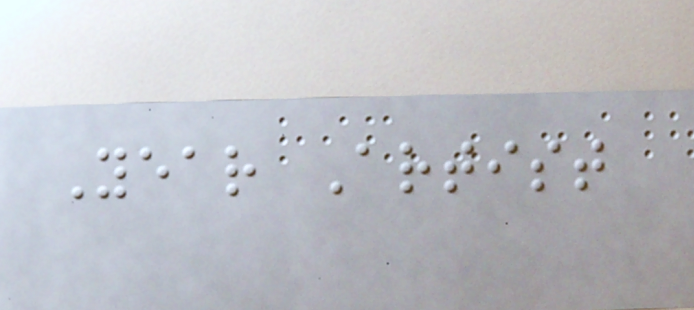Year Artist
